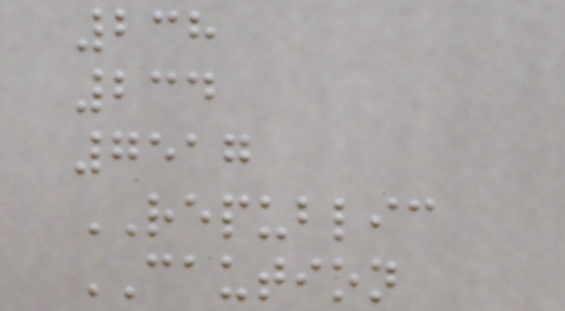238
234
7517
REPUBLIC
CAUTION
